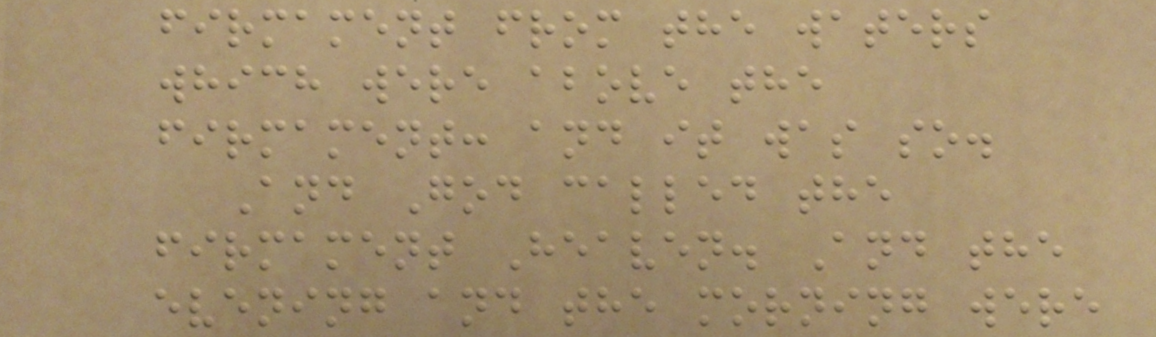firmament from the waters
which were above the
firmament: and it was so.
And God called the
firmament Heaven. And the
evening and the morning were
